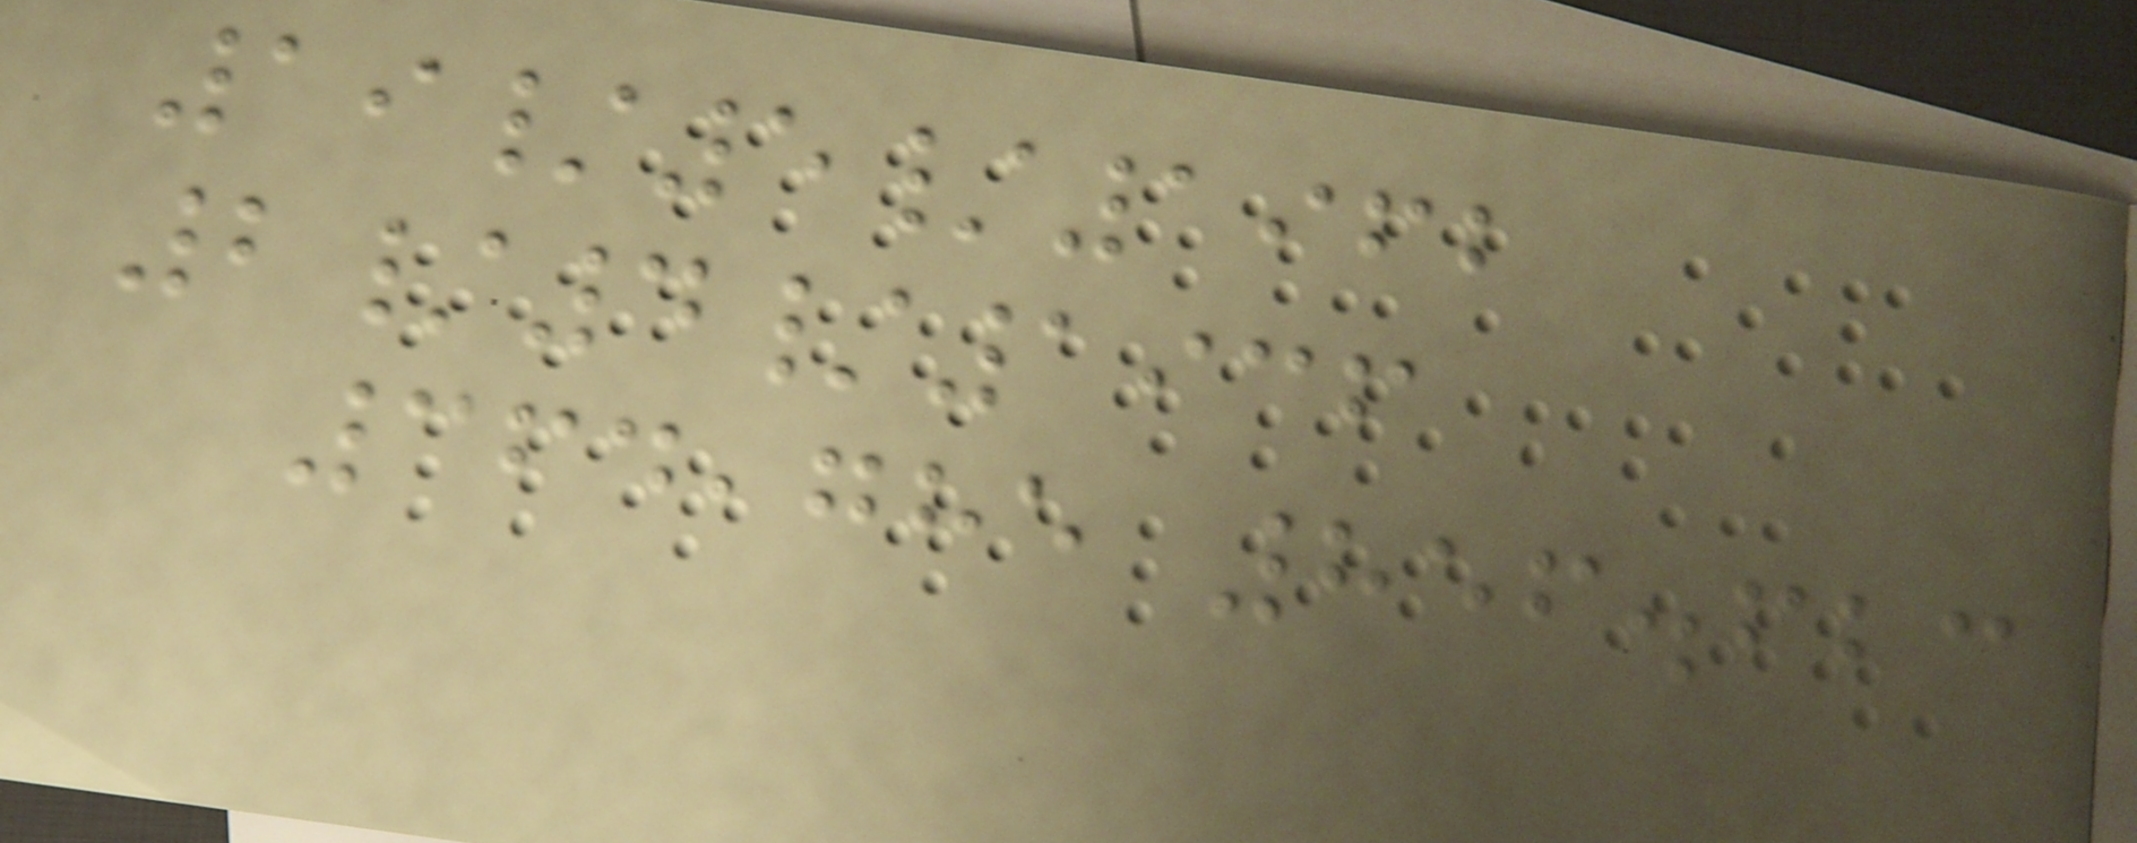19/5/1962
2/4/1936
364,785 856.623
